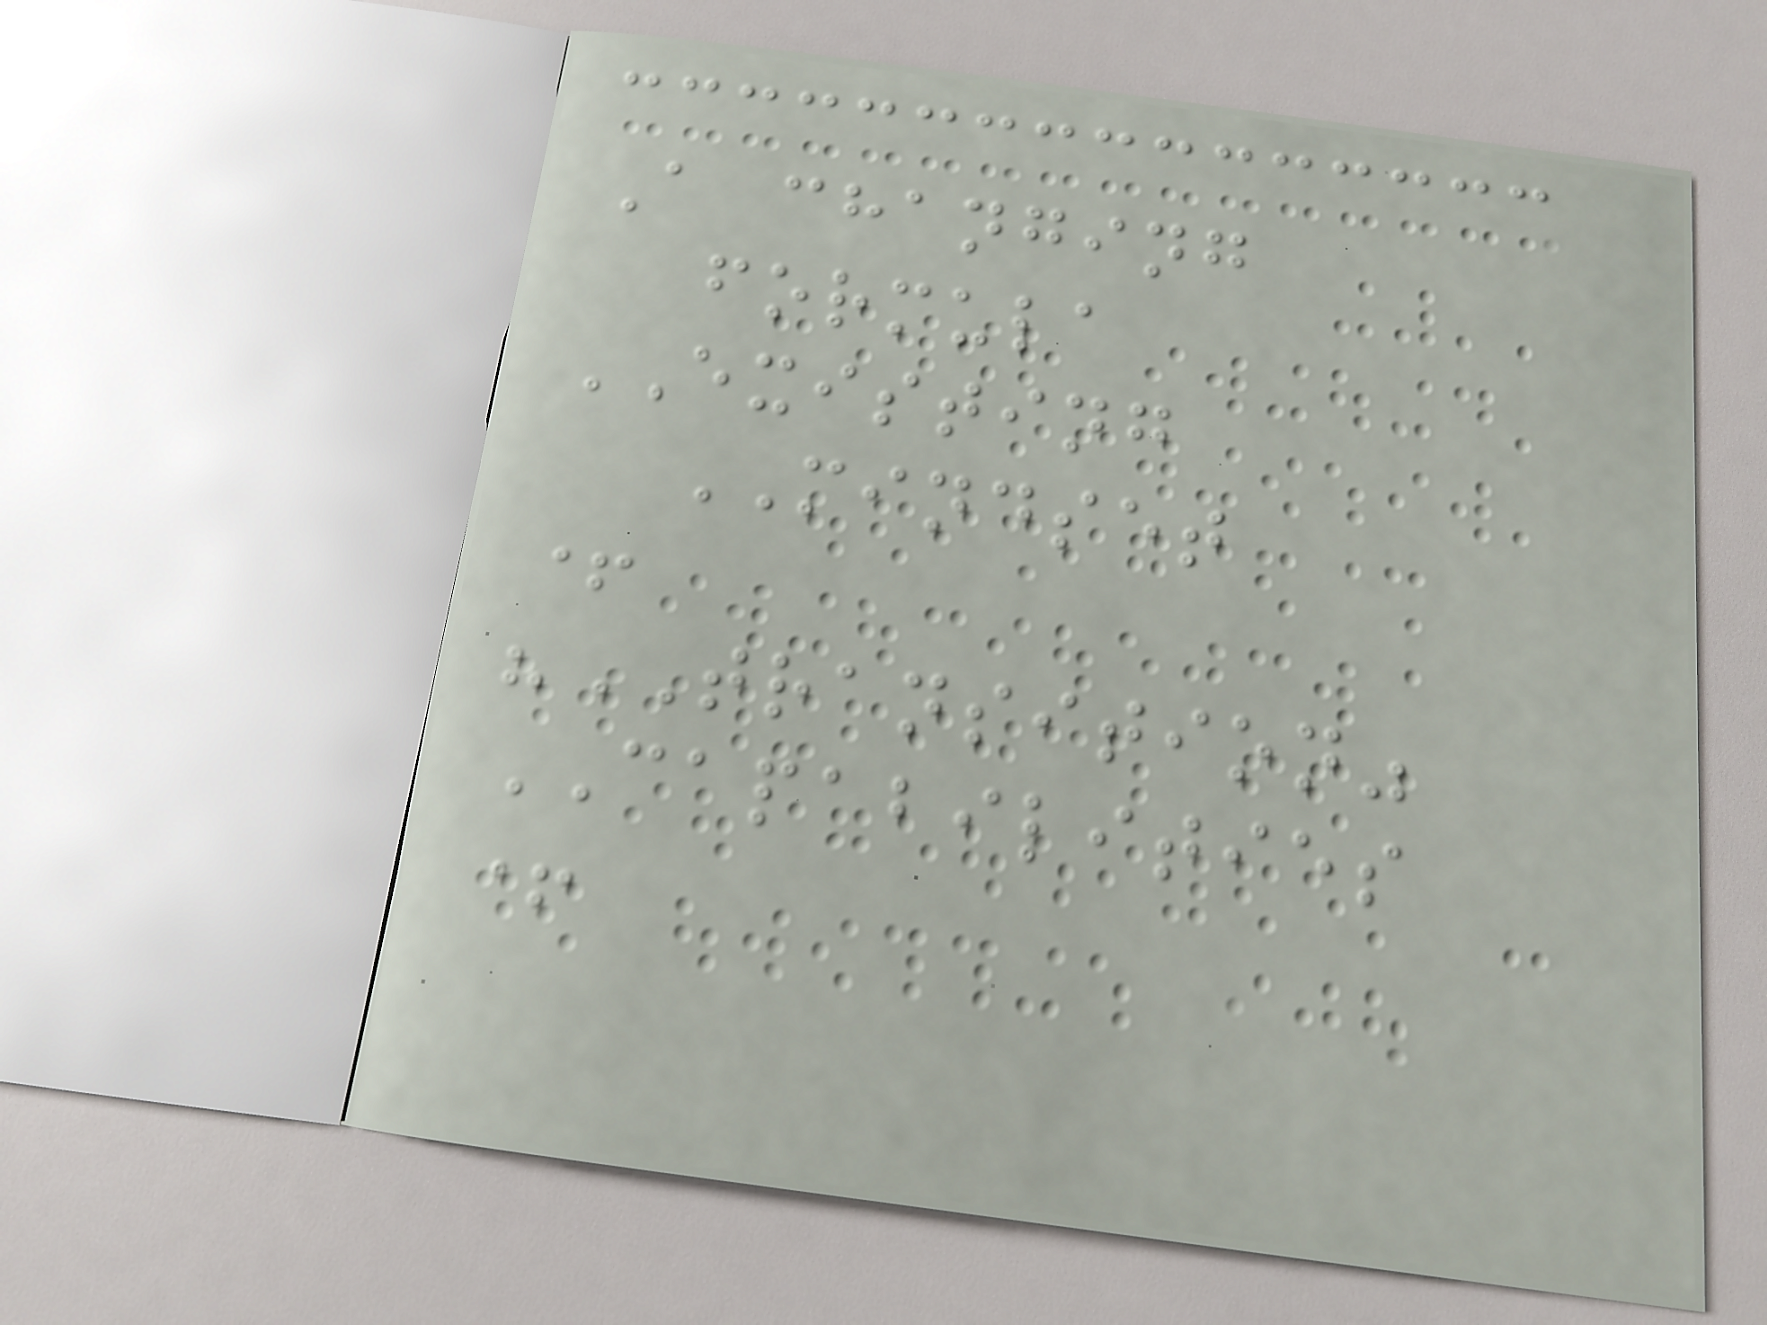A changing
formula
EXISTING
MINDSET
+
"TRANSITION"
CAPABILITIES
+
